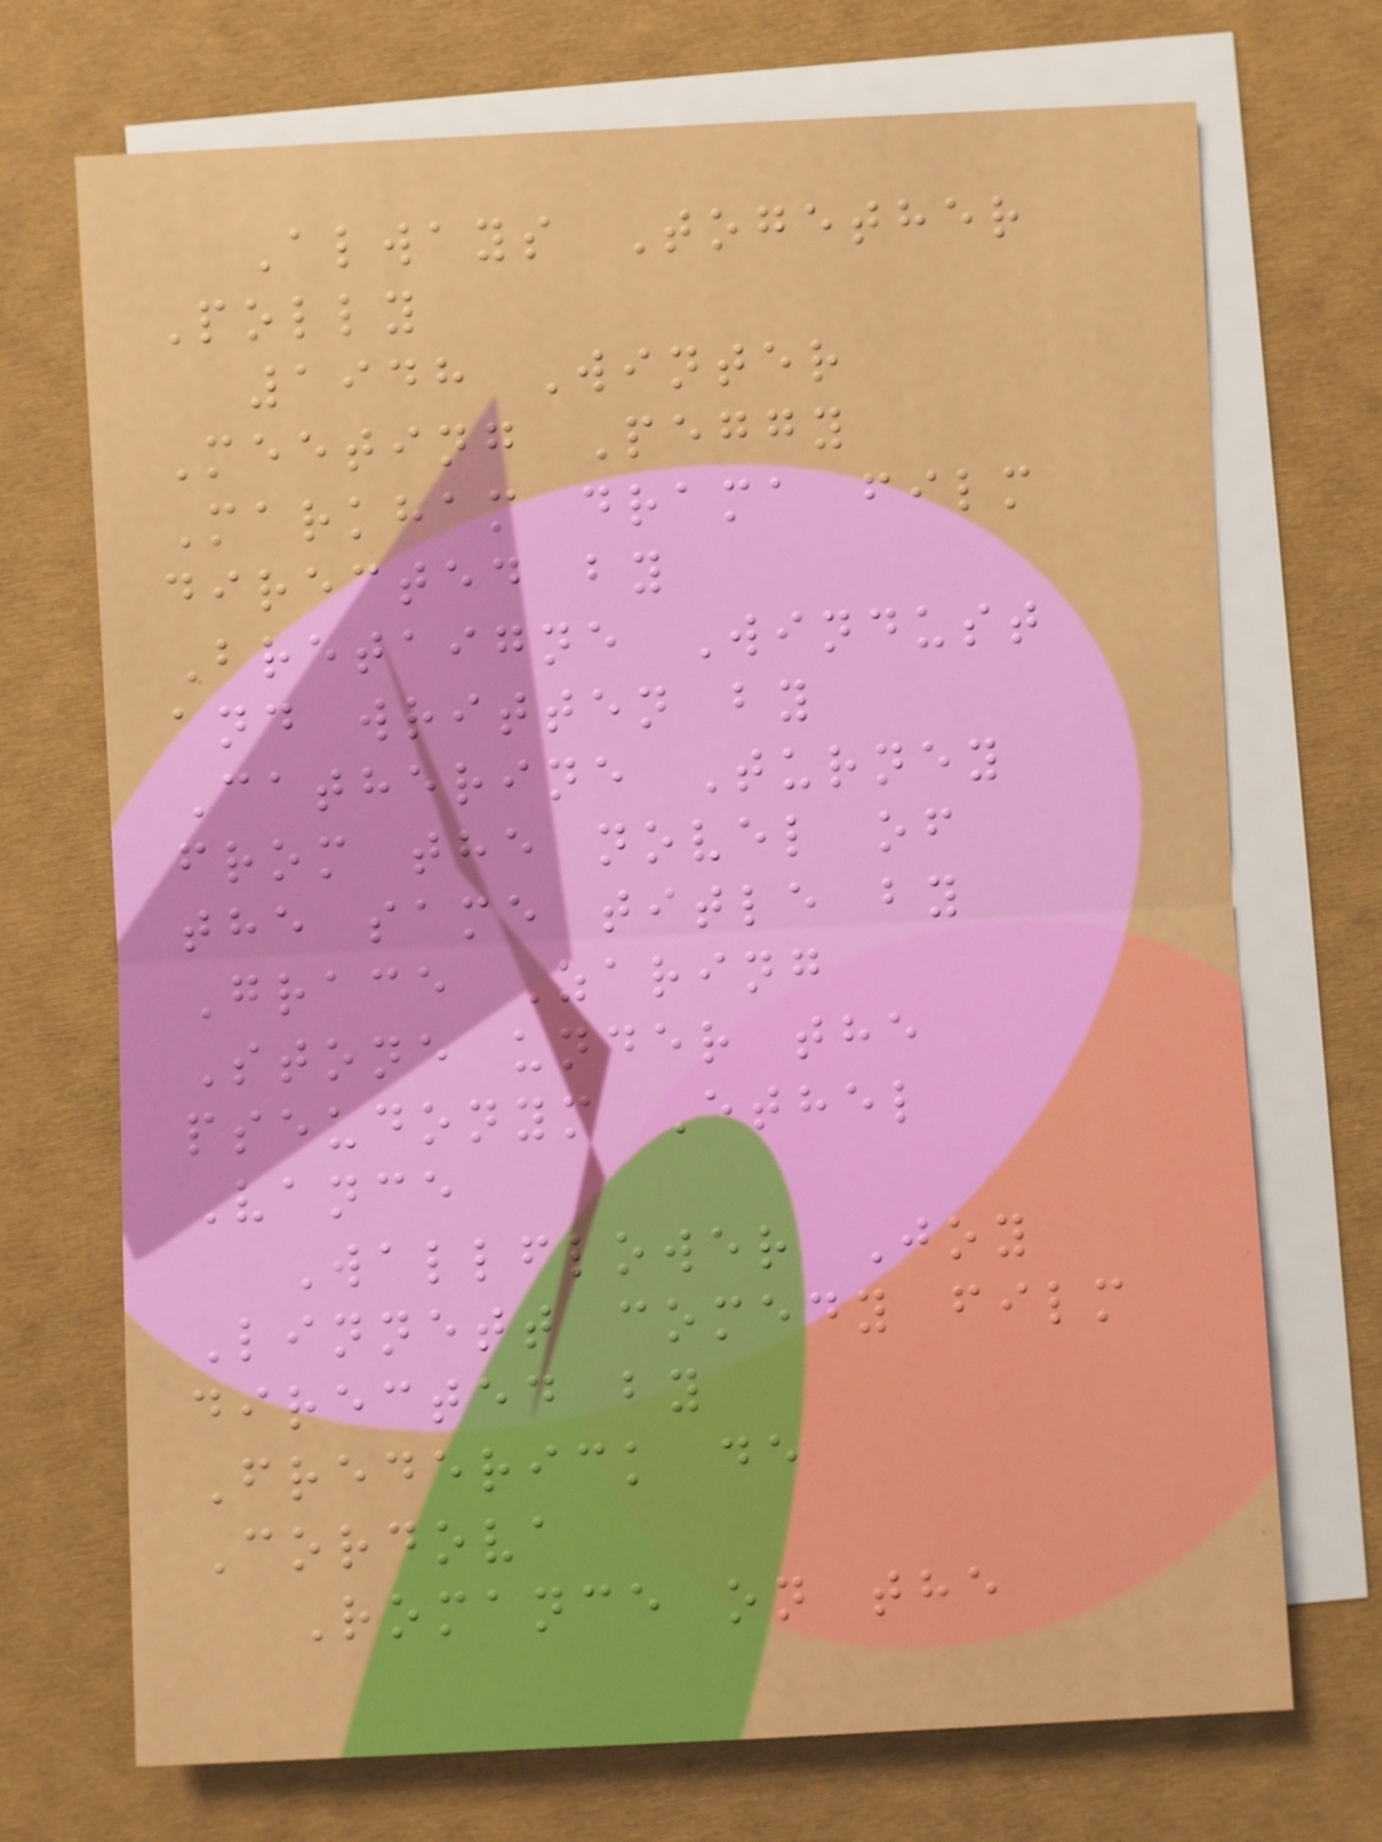Always Together
Polly
1948 Winter
Meeting Peggy
Markham drama film
directed by
Bretaigne Windust
and written by
Catherine Turney
from the novel of
the same title by
Grace Zaring
Stone under the
pseudonym Ethel
Vance
Wallflower Joy
Linnett comedy film
directed by
Frederick de
Cordova
Romance on the
